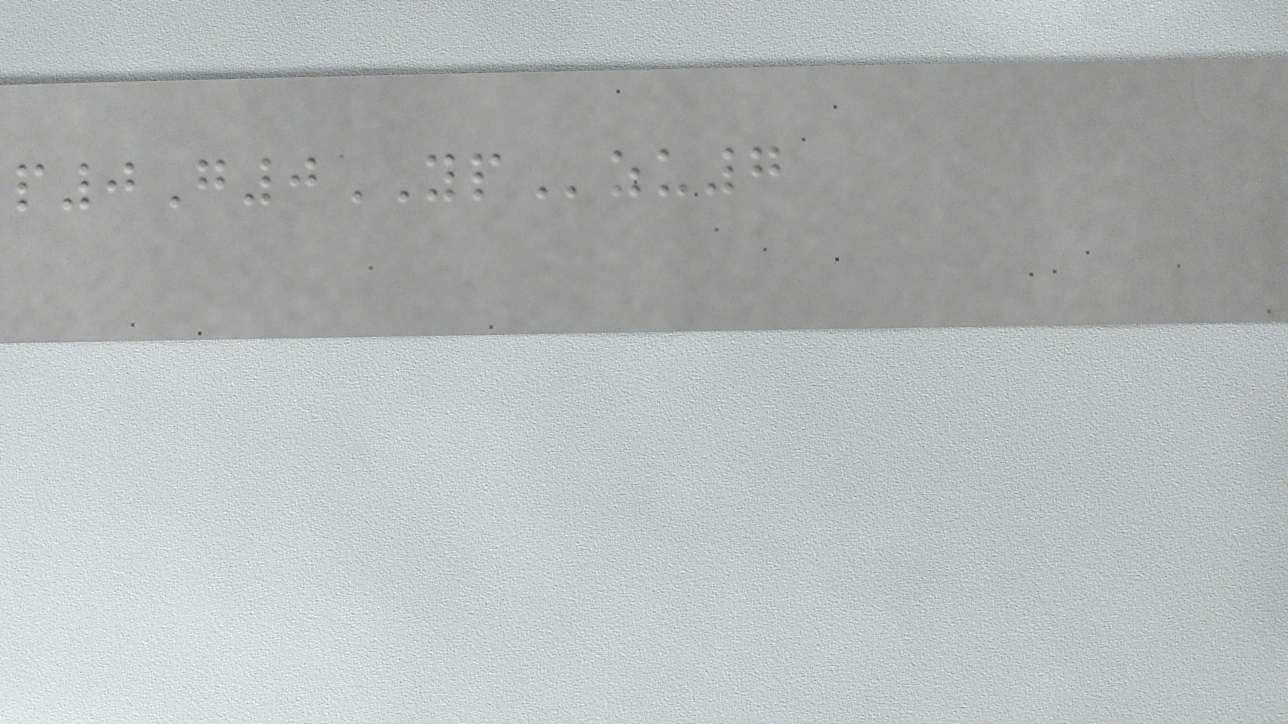p0G0YPzu7
